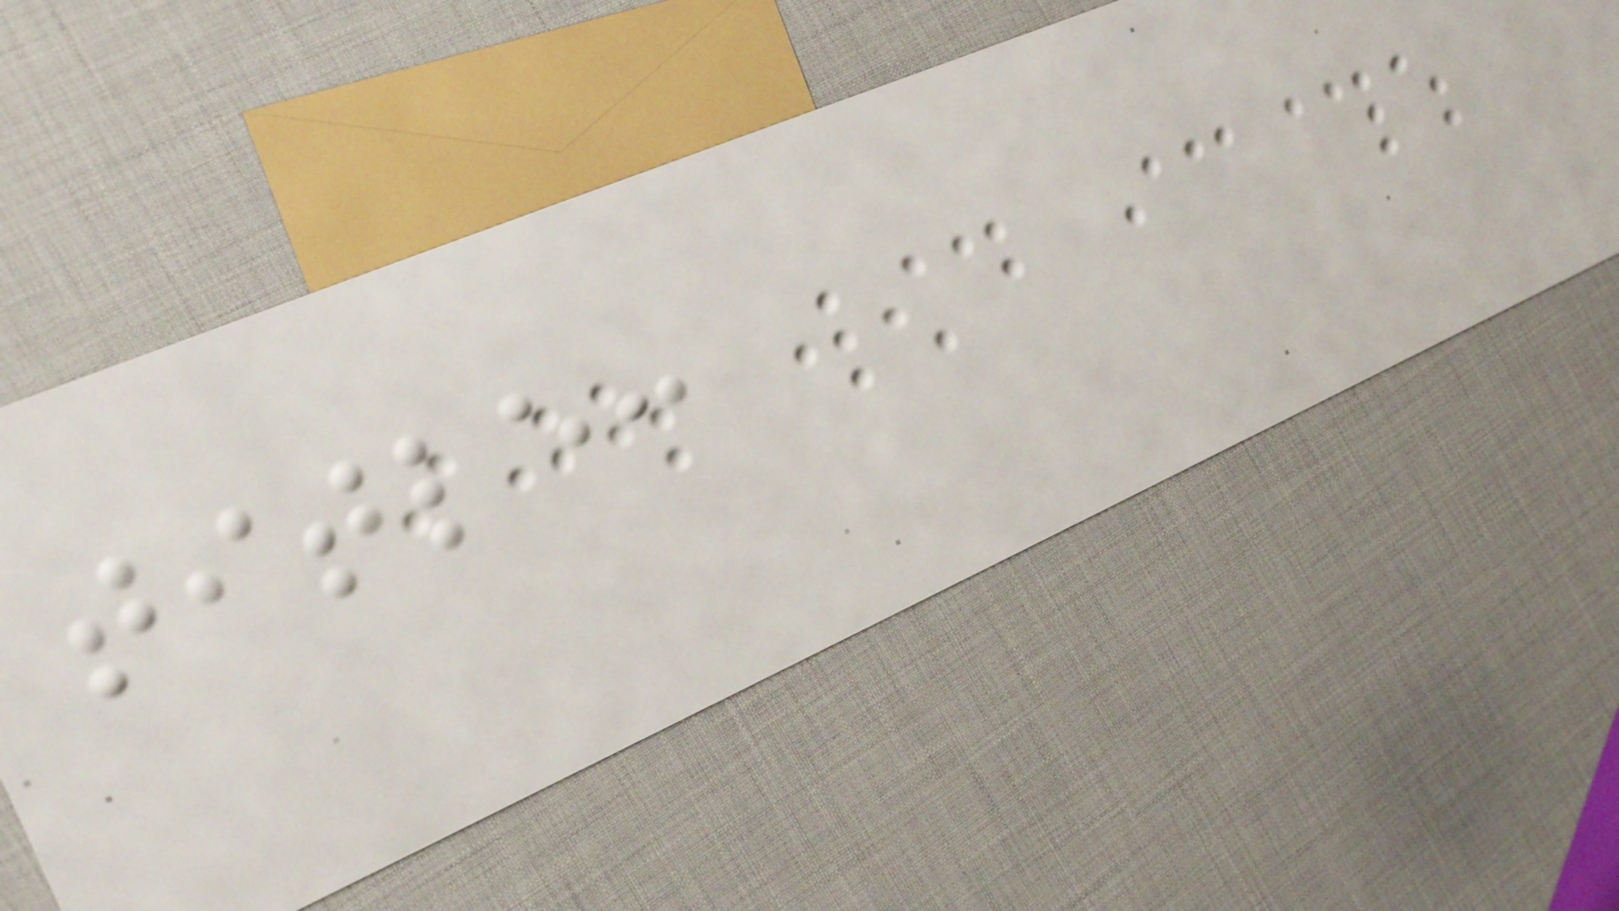title:
